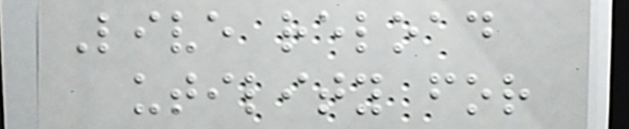Live reload
utility for
